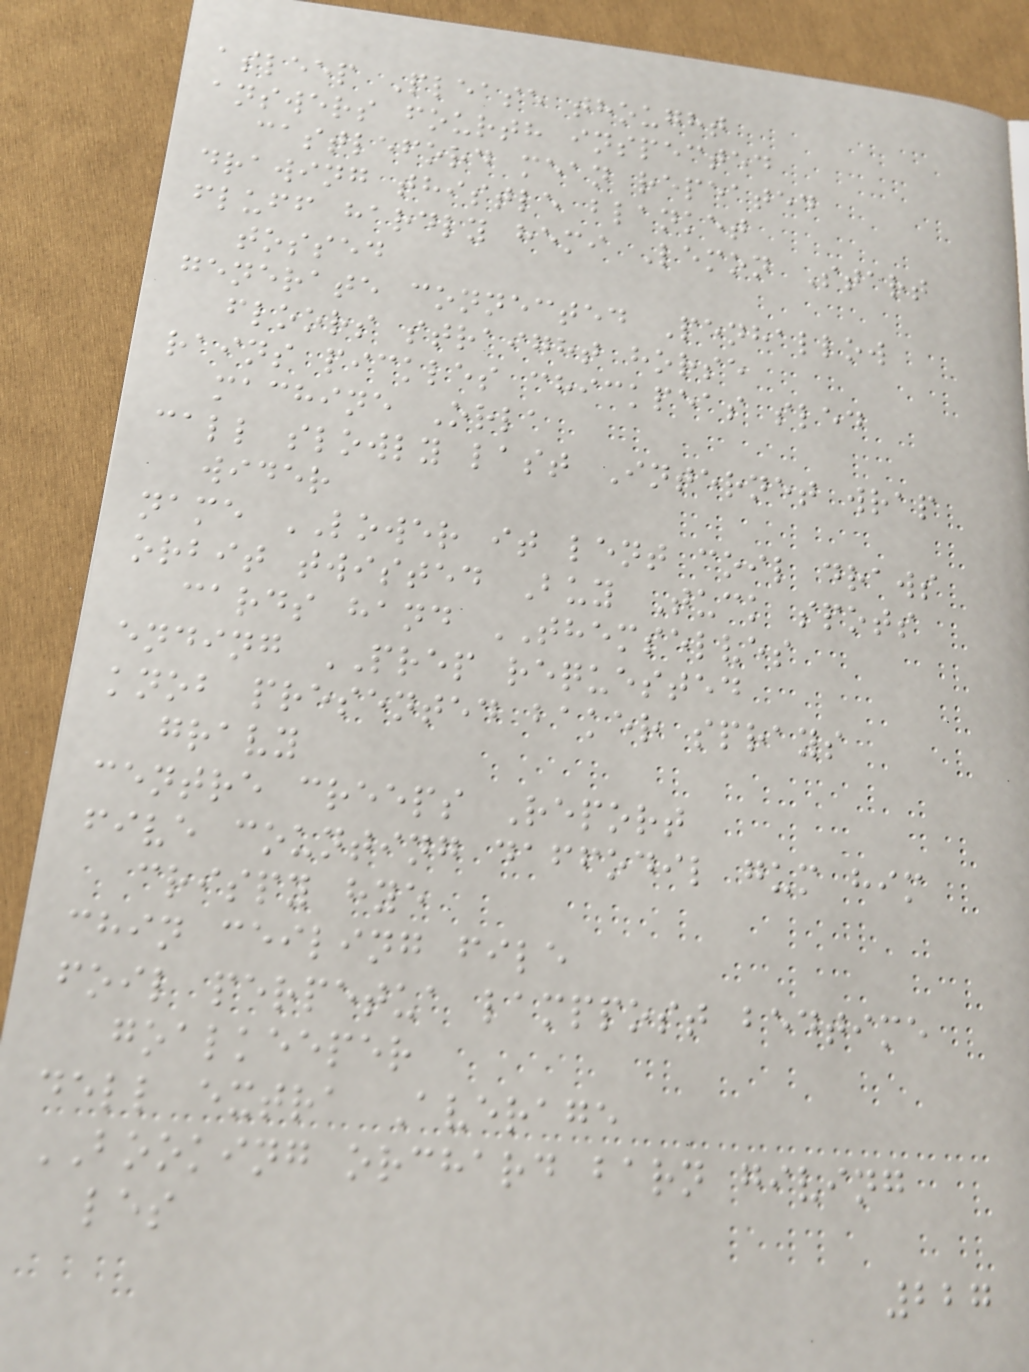asleep Please thought
answers fourth inspected
castleford mean repeated
drawing thistle blanket
fluff hardly hemi Lemon Start
tossed
generate connected Penhallow
floors straight horse
rains pickles chickpeas sled
machine Orla
call slowly last Internet wrap
wider
name LOWER it lent coil draws
orbit twisted Buy Tuck spots
cards hand THEMSELVES
ending PREP requested
knob presented baker sprays
gravy
centre creeps Report
five counting daffodil gum him
crispy hye
chin ceiling file
foil perpetua lamppost bedtime
goalkeeper
dell extra Average
BOOKING orchard barn giving
les
227
